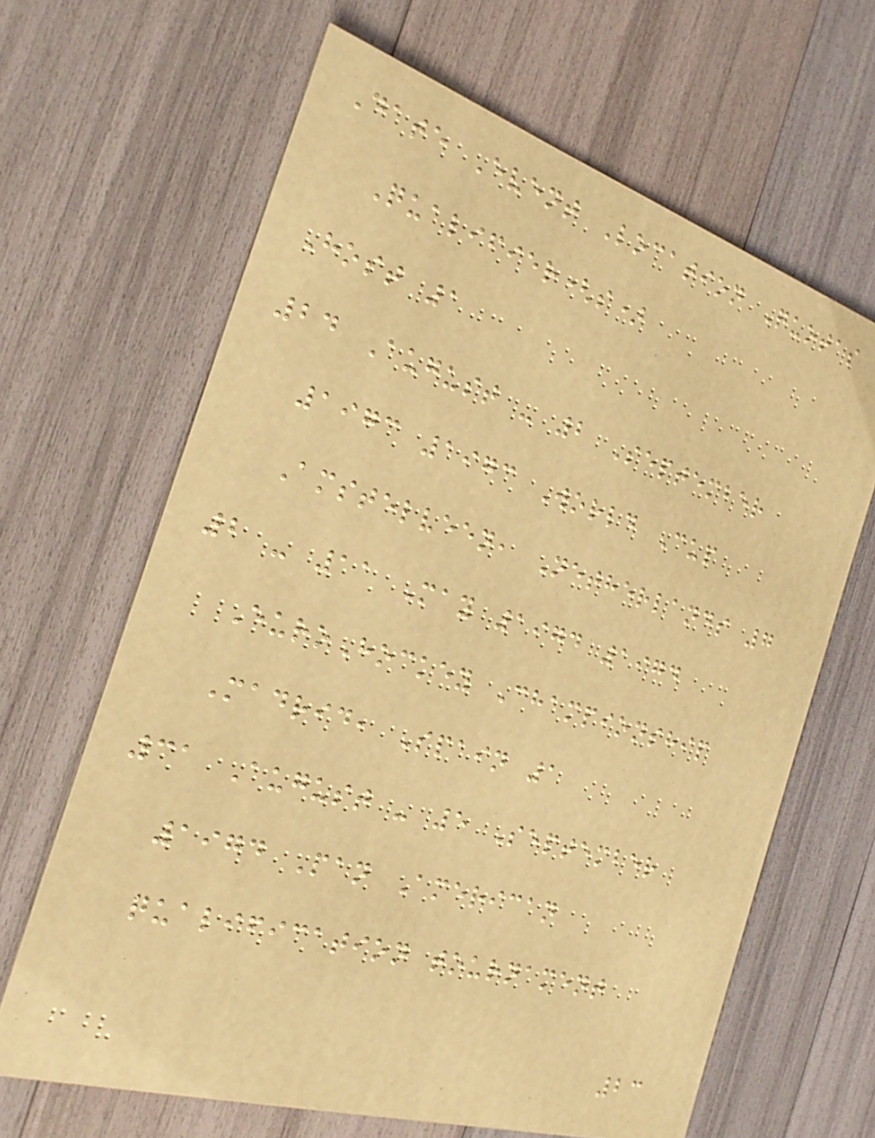Date Event Location Quotas
Qualifier(s)
Host 1
24 August - 2 September
1973 1973 World Cup
Amstelveen, Netherlands 7
2 - 11 May 1974 1974
EuroHockey Championship
Madrid, Spain 1
31 August - 5 September
1974 Pan American
qualification tournament
23
